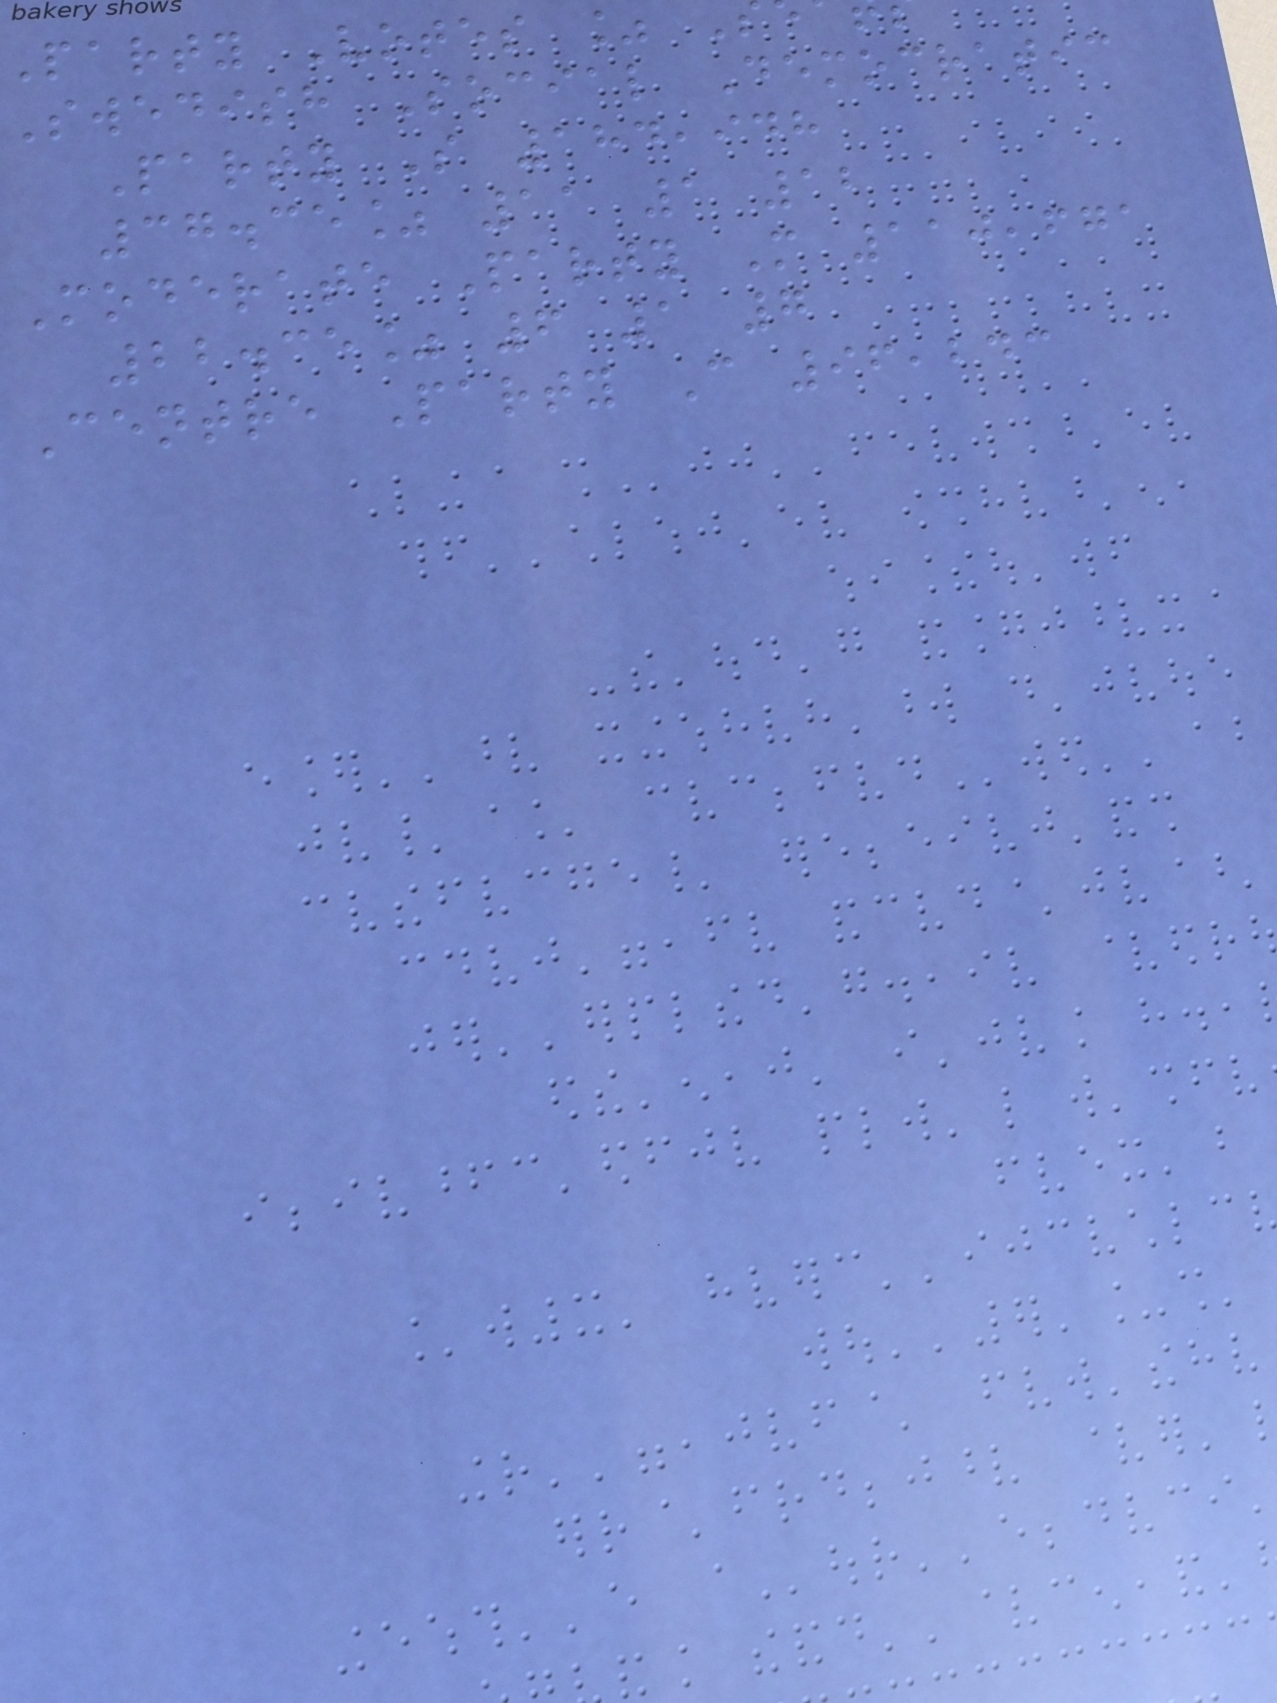Party Votes %
Swedish Social Democratic
Party S 184,948
37.35% 11 1 12
Moderate Party M 110,671
22.35% 6 1 7
Centre Party C 96,243
